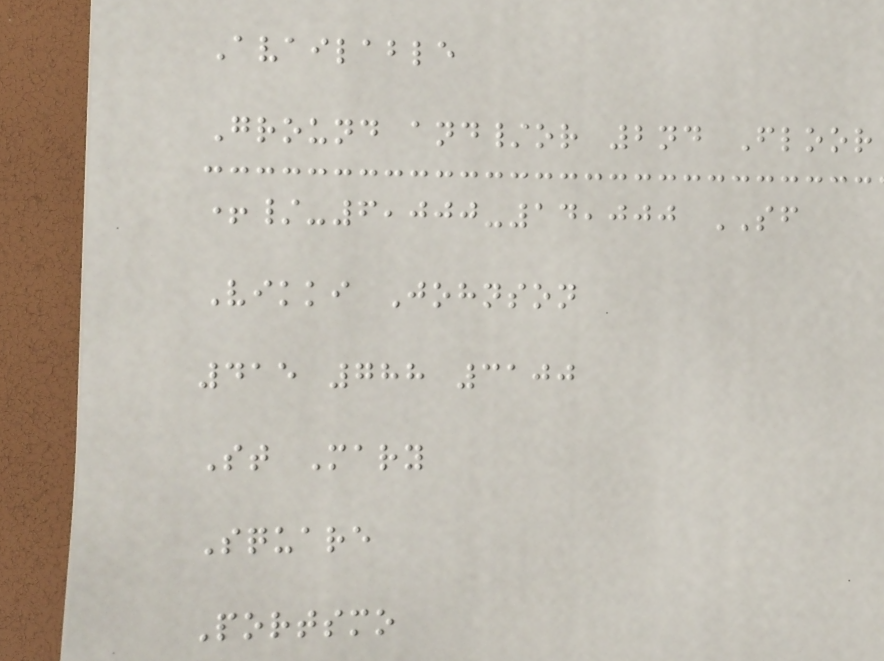Available
Ground and/or 2nd Floor
+/-6,000-14,000 SF
Vikki Johnson
415 788 3100
St Mary
Square
Portsmo
